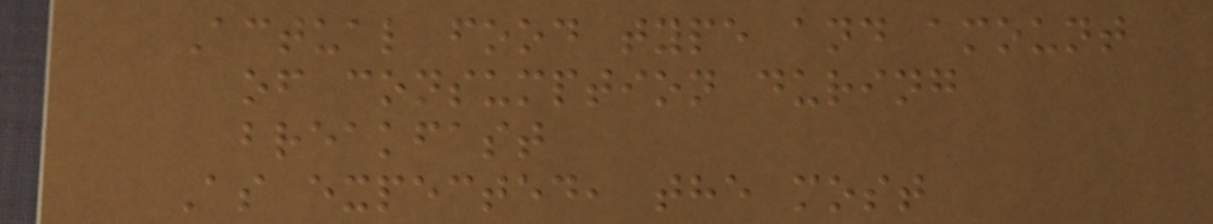Actual food type and amount
of consumption during
breakfast
As expected, the most
